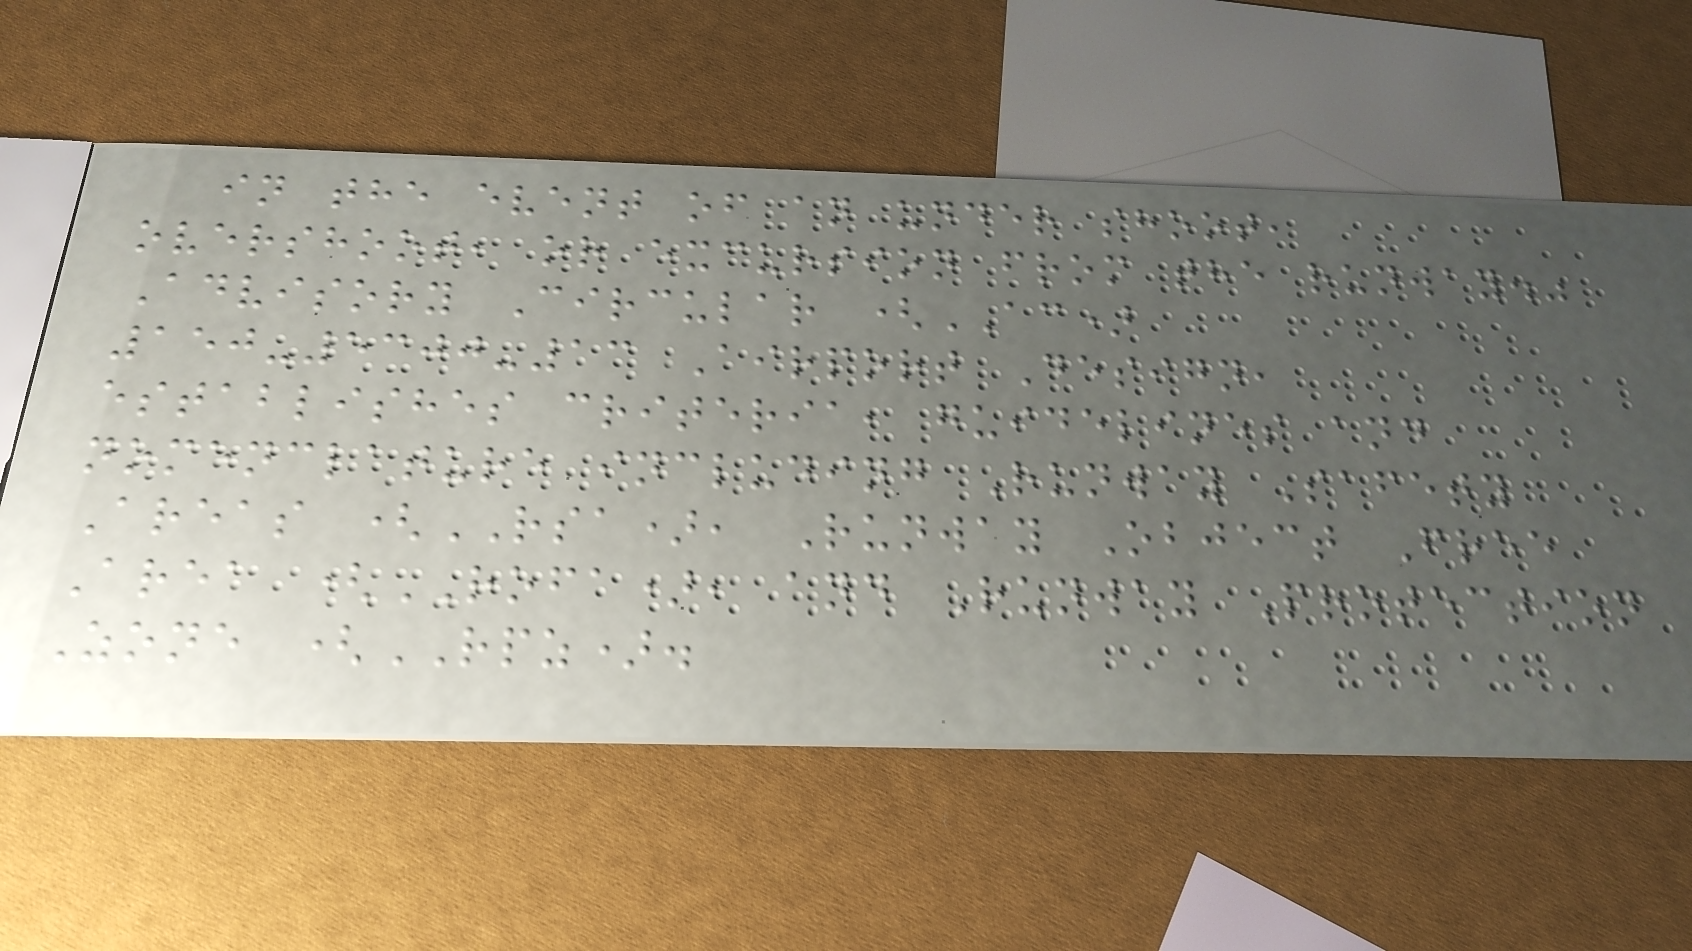in the event of an under shoot,
overshoot, or excursion from the runway."
Advisory Circular (AC)
150-5300-13 Airport Design,
establishes criteria, guidelines and
nomenclature including Runway Safety
Areas (RSA), Runway Object Free
Area (ROFA), and Runway Protection
Zone (RPZ).
